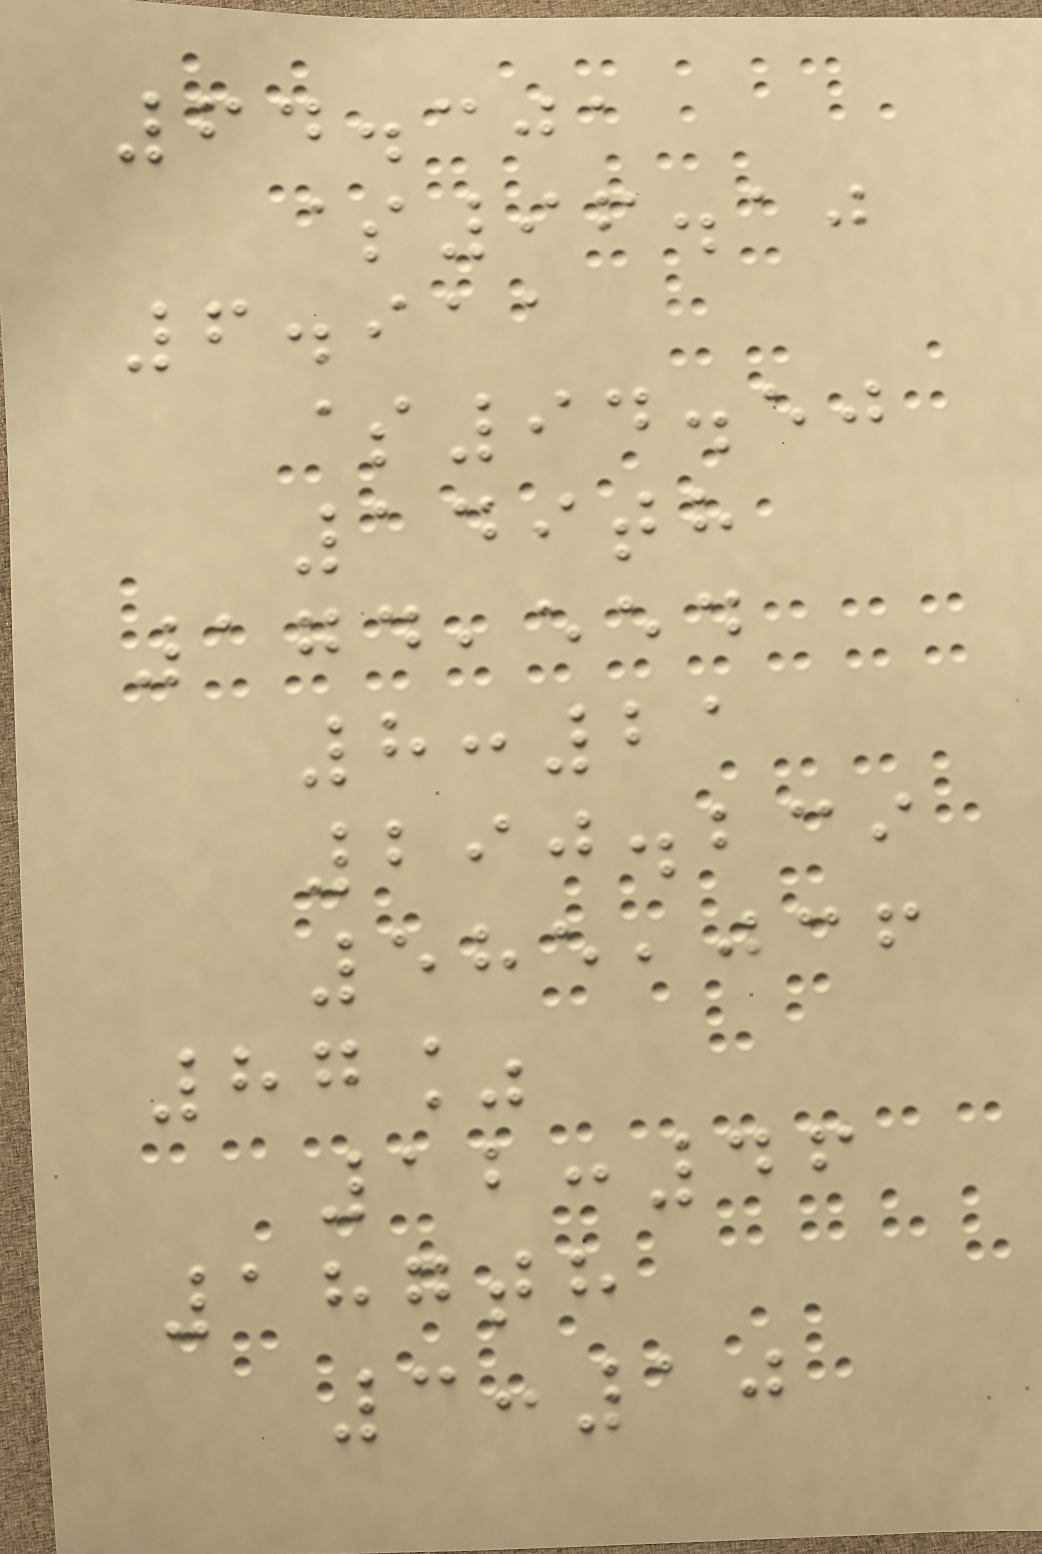64.301
$96.10
6.911
$94.50
149th
174,554
8:21
290.239
585,036
87%
12:46
187th
3:10
